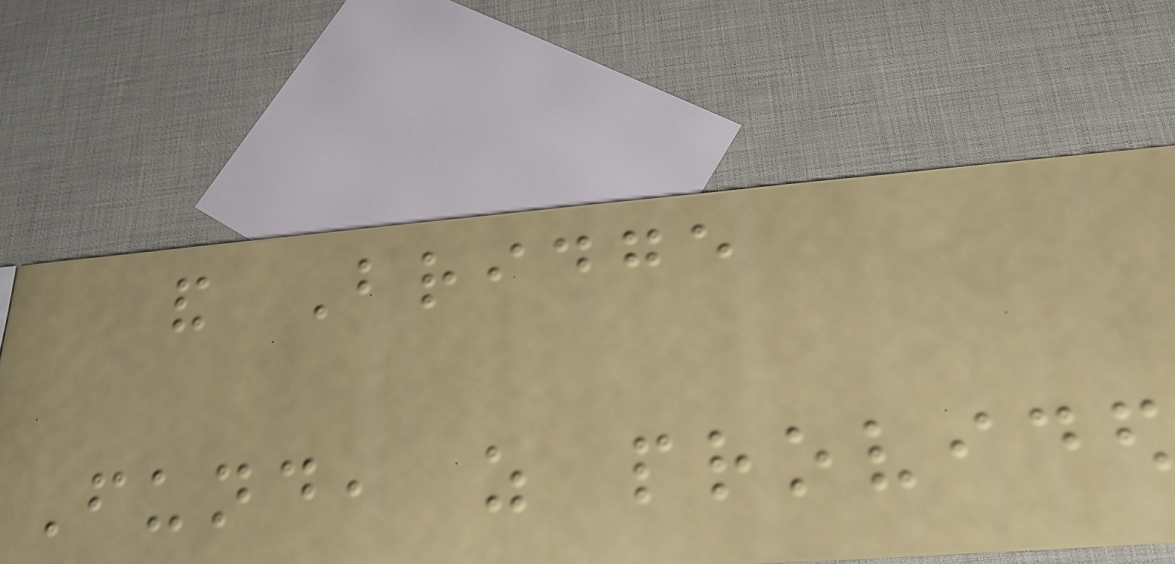and Bridge
Fund, as provided
